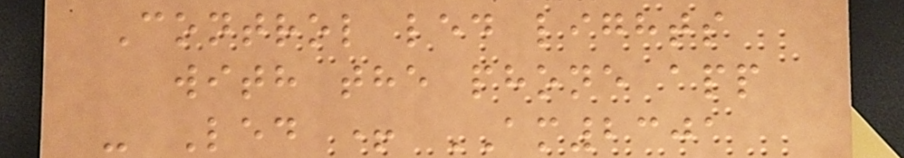Control led lights
with the phone app
- Led + AM2301
